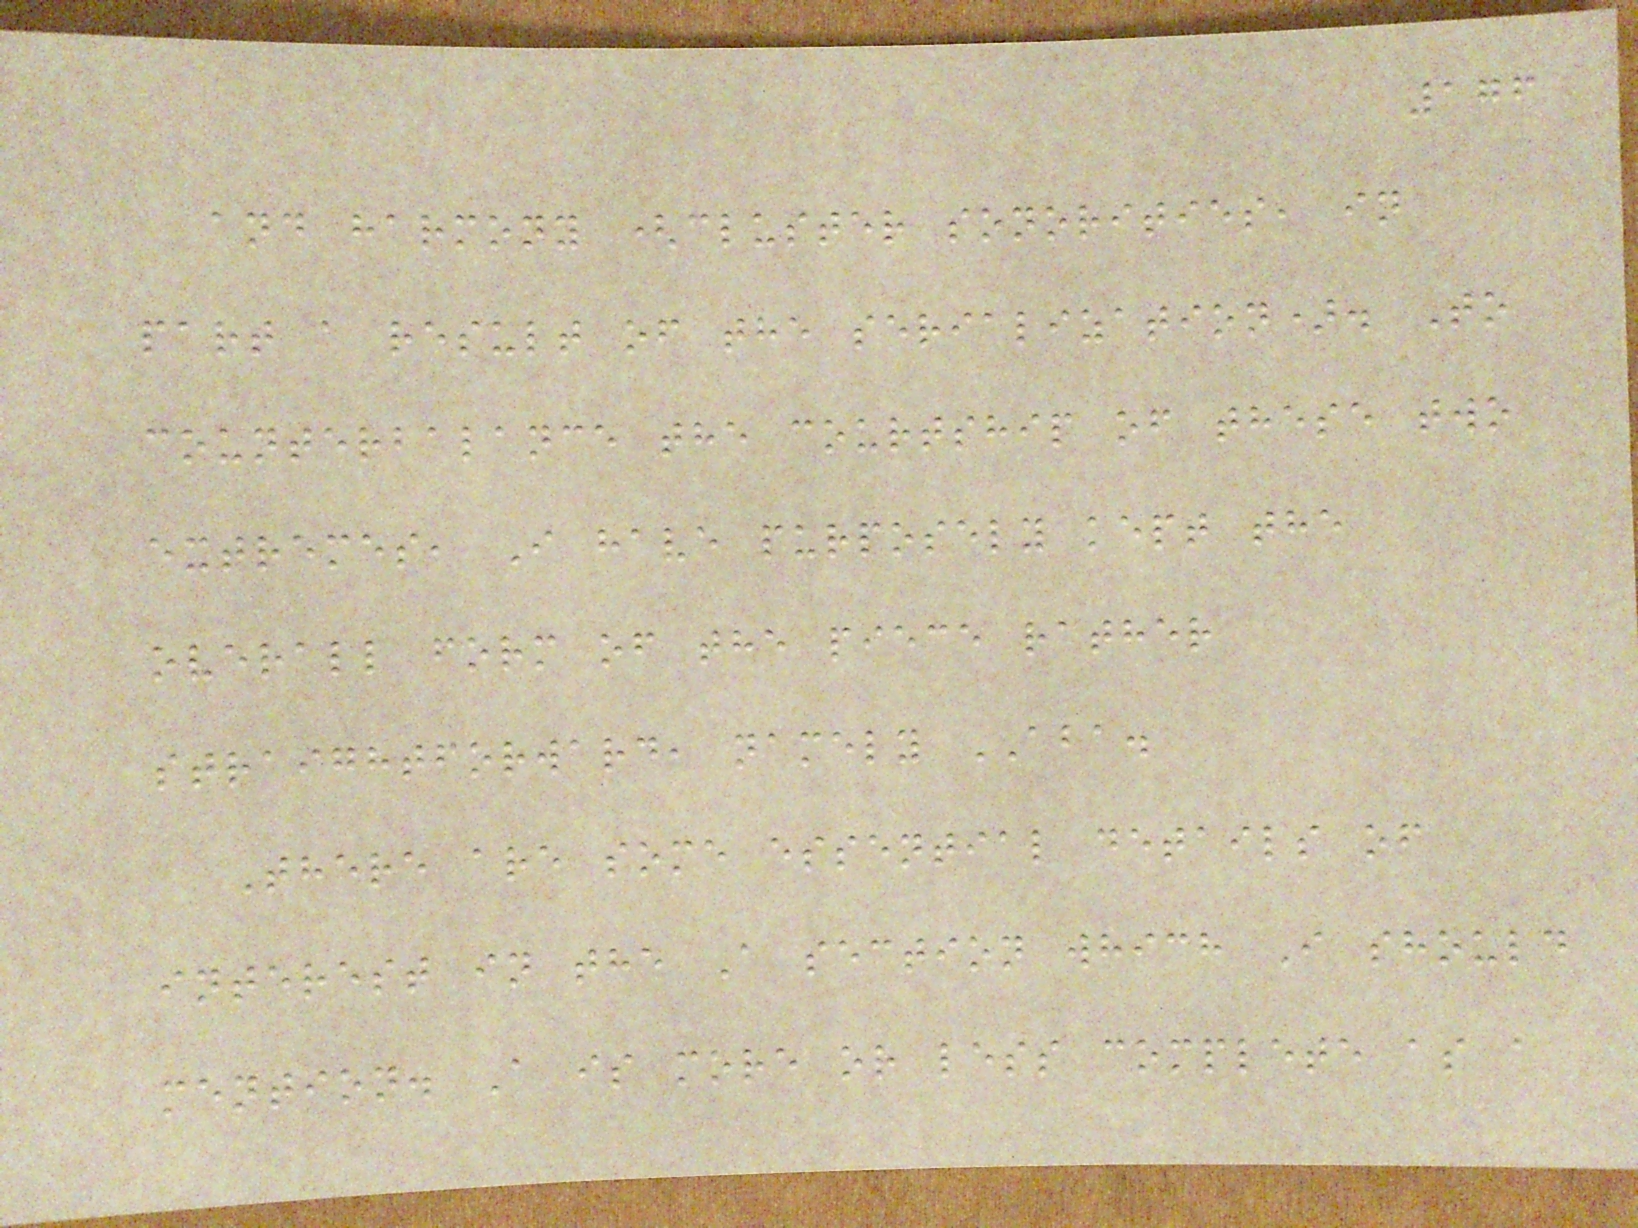176
and harmony (cluster sonorities, in
part a result of the serialization). To
counterbalance the courtship of these two
extremes, I have purposely kept the
overall form of the piece rather
straightforward, namely ABA.
There are some essential details of
interest in the A section which I should
mention. A is more or less complete as a
